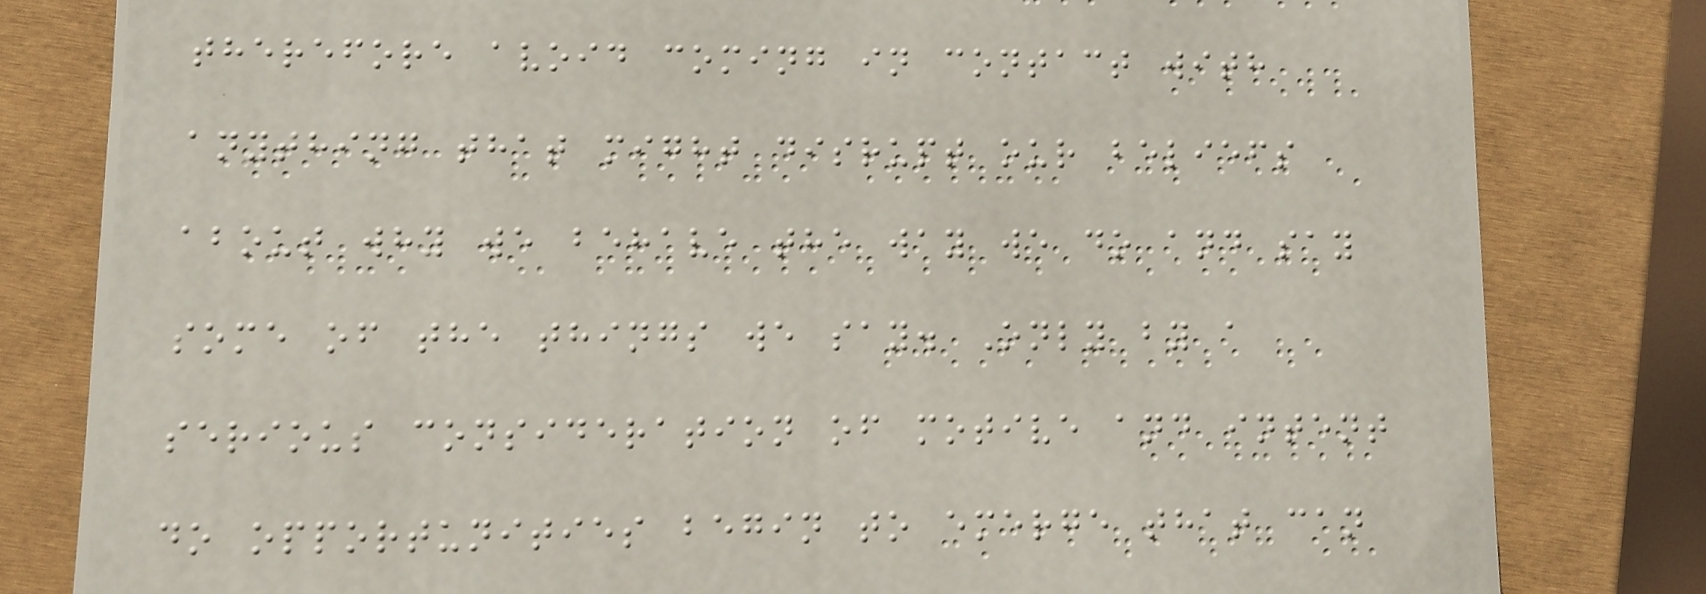therefore avoid coming in contact with
anything that might disrupt our beliefs
about why we behave the way we do and say
some of the things we say. Only by a
serious consideration of motive and intent
do opportunities begin to emerge that can
